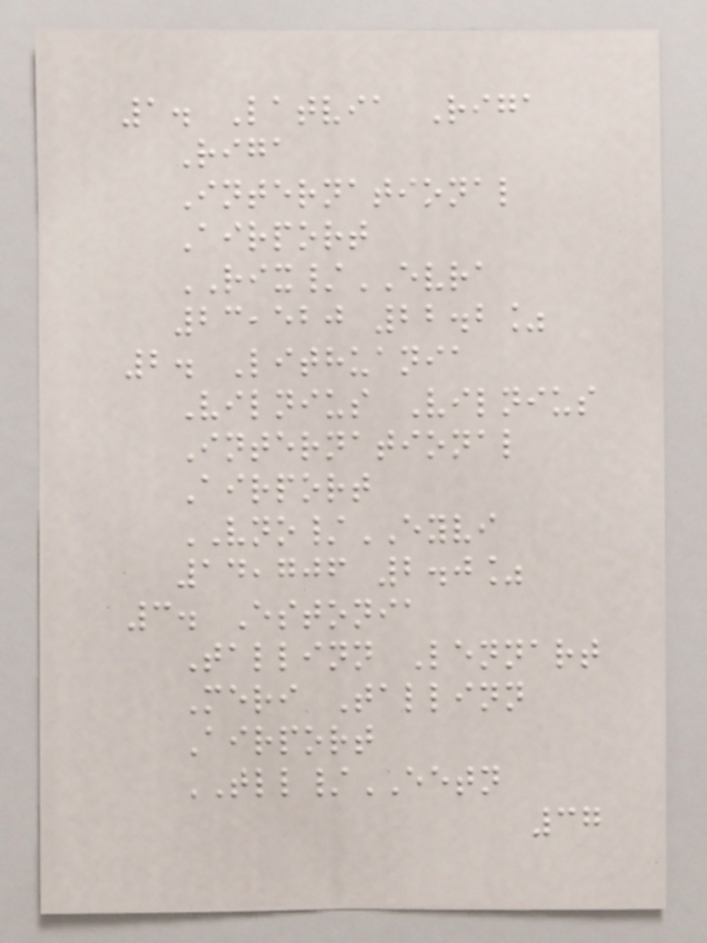1. Latvia Riga
Riga
International
Airport
RIX/EVRA
23,520 22.2%
2. Lithuania
Vilnius Vilnius
International
Airport
VNO/EYVI
14,706 2.0%
3. Estonia
Tallinn Lennart
Meri Tallinn
Airport
TLL/EETN
37
